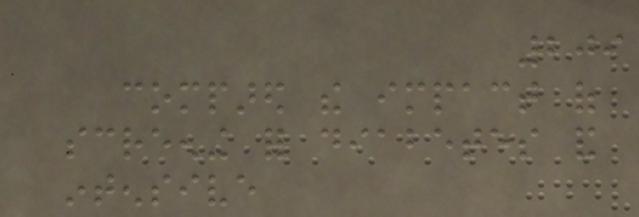209
compared the impact of
screening for diabetes and
intensive
